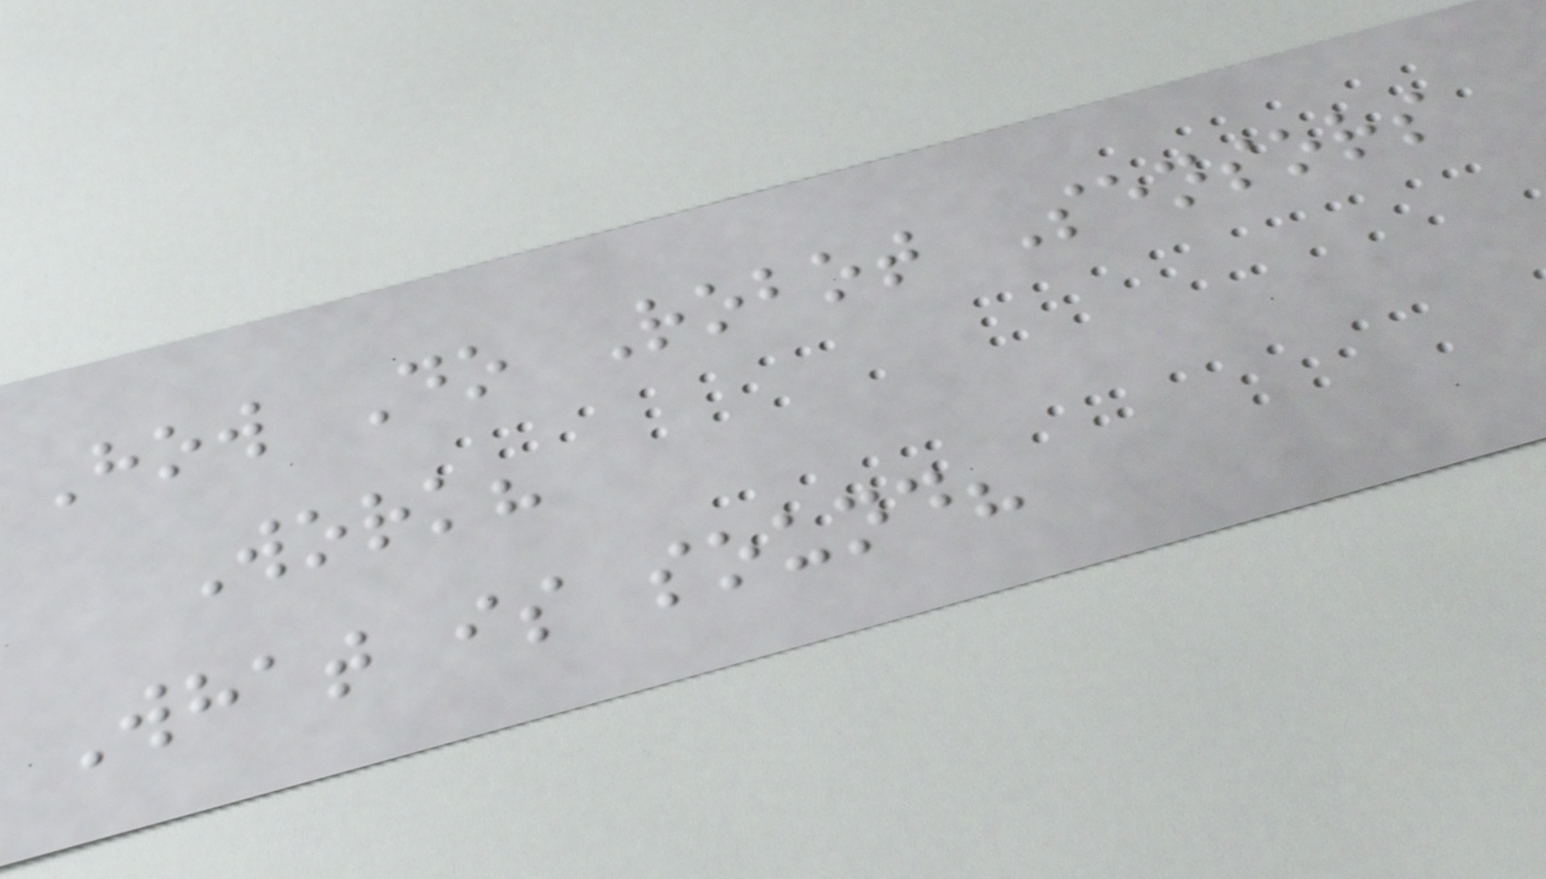How Do Robot Sensors
Work?
What is sound?
